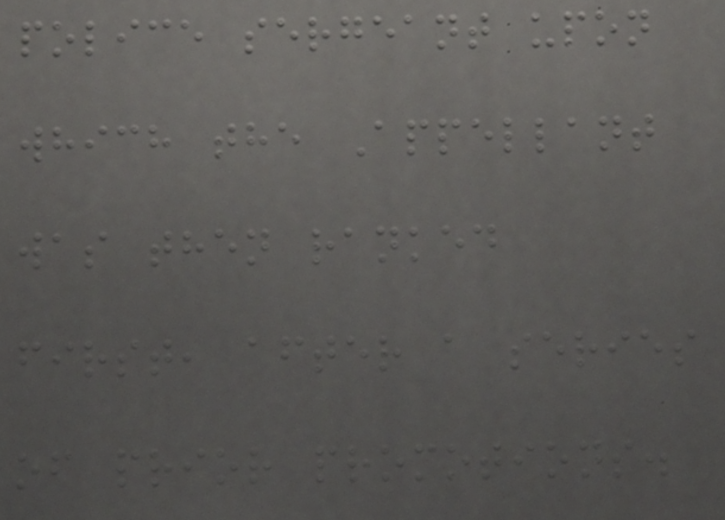police sergeant upon
which the Appellant
was then ranked
first, after a series
of prior promotions.
